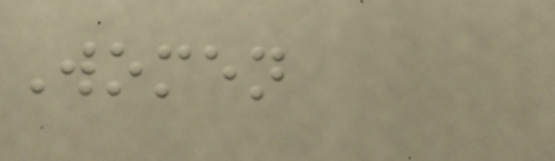Women
